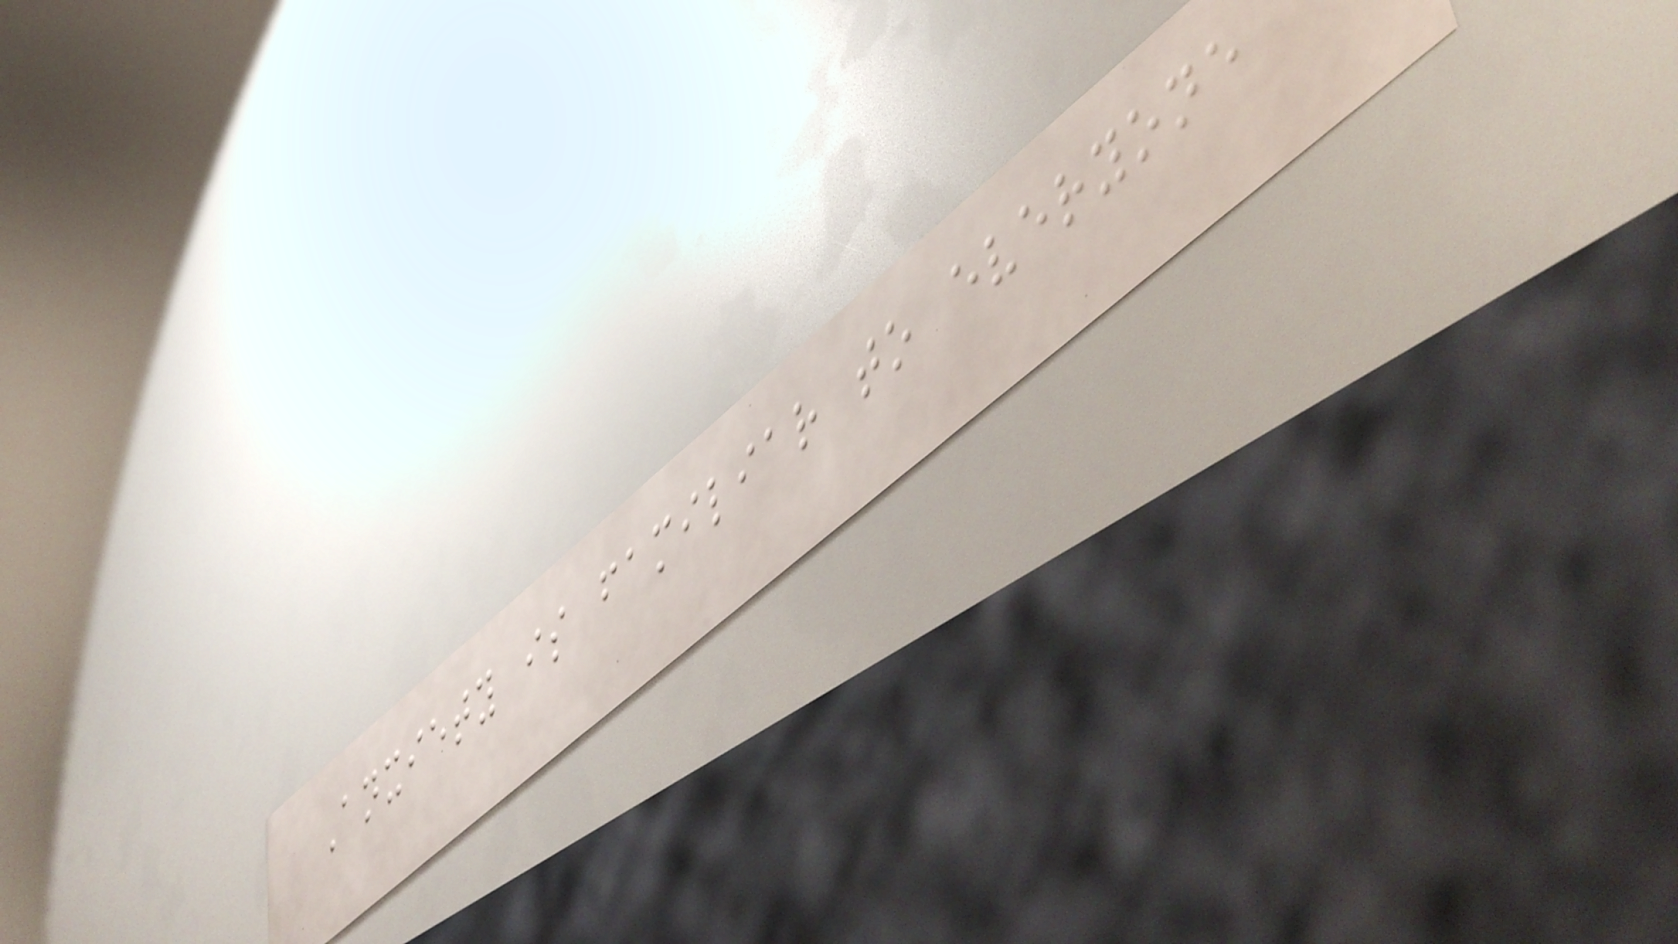Anxiety is familiar to everyone
